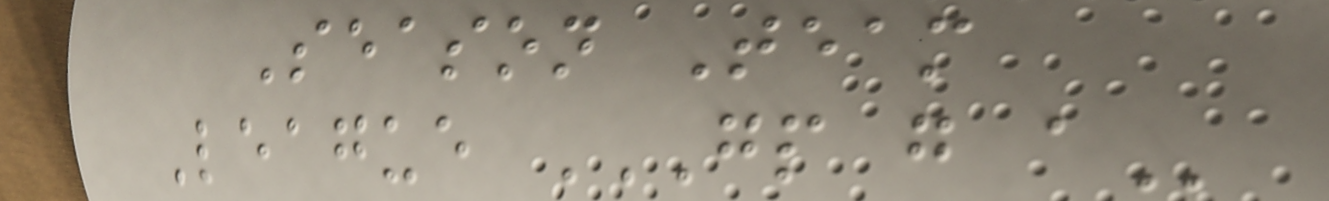Season Team
League GP G A
